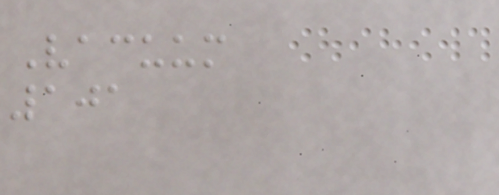Vacuum
101
